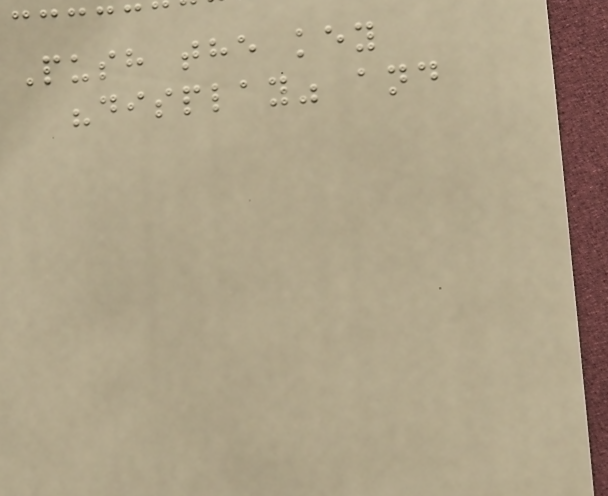Push the key
"display" and
